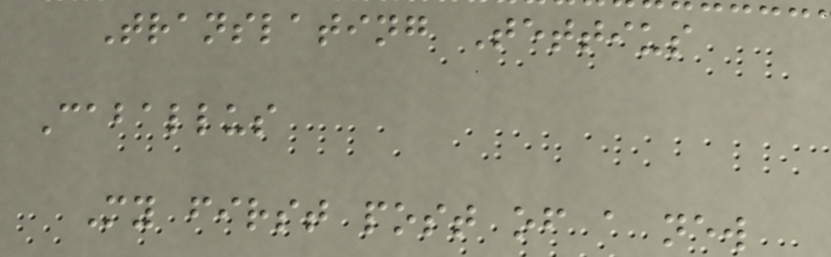Translating Tettius
Caballus
My first post of a new
